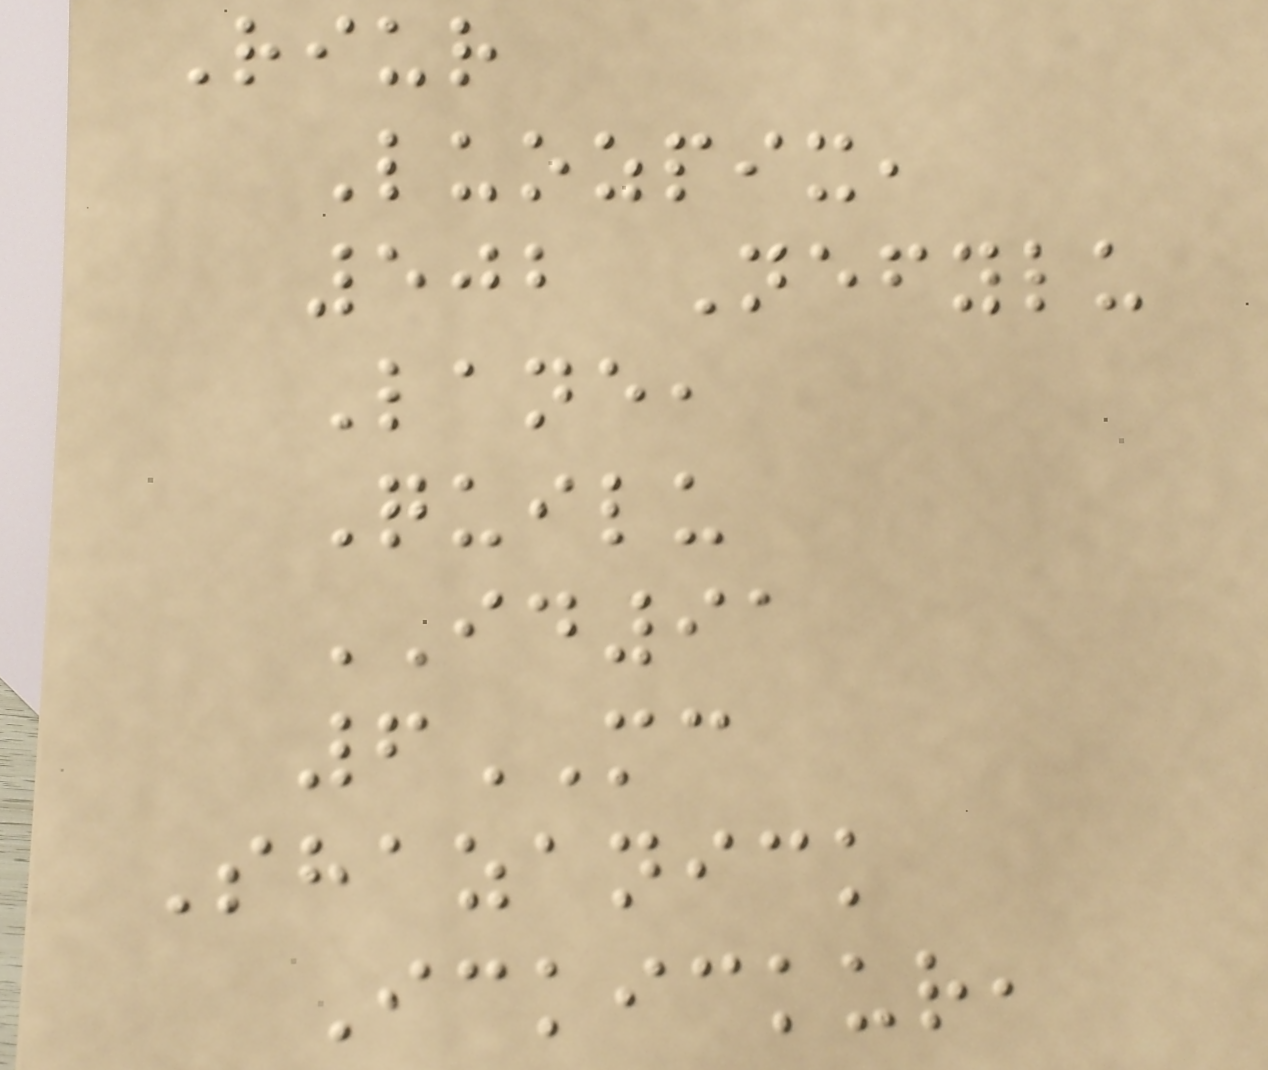Riur
Luozpix,
502 Nefylu
Lane,
Quilu
ID91
6MC
Shazanick
Ickickur,
